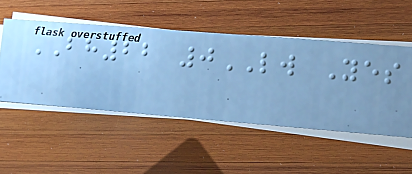BH22 0LW Yes
